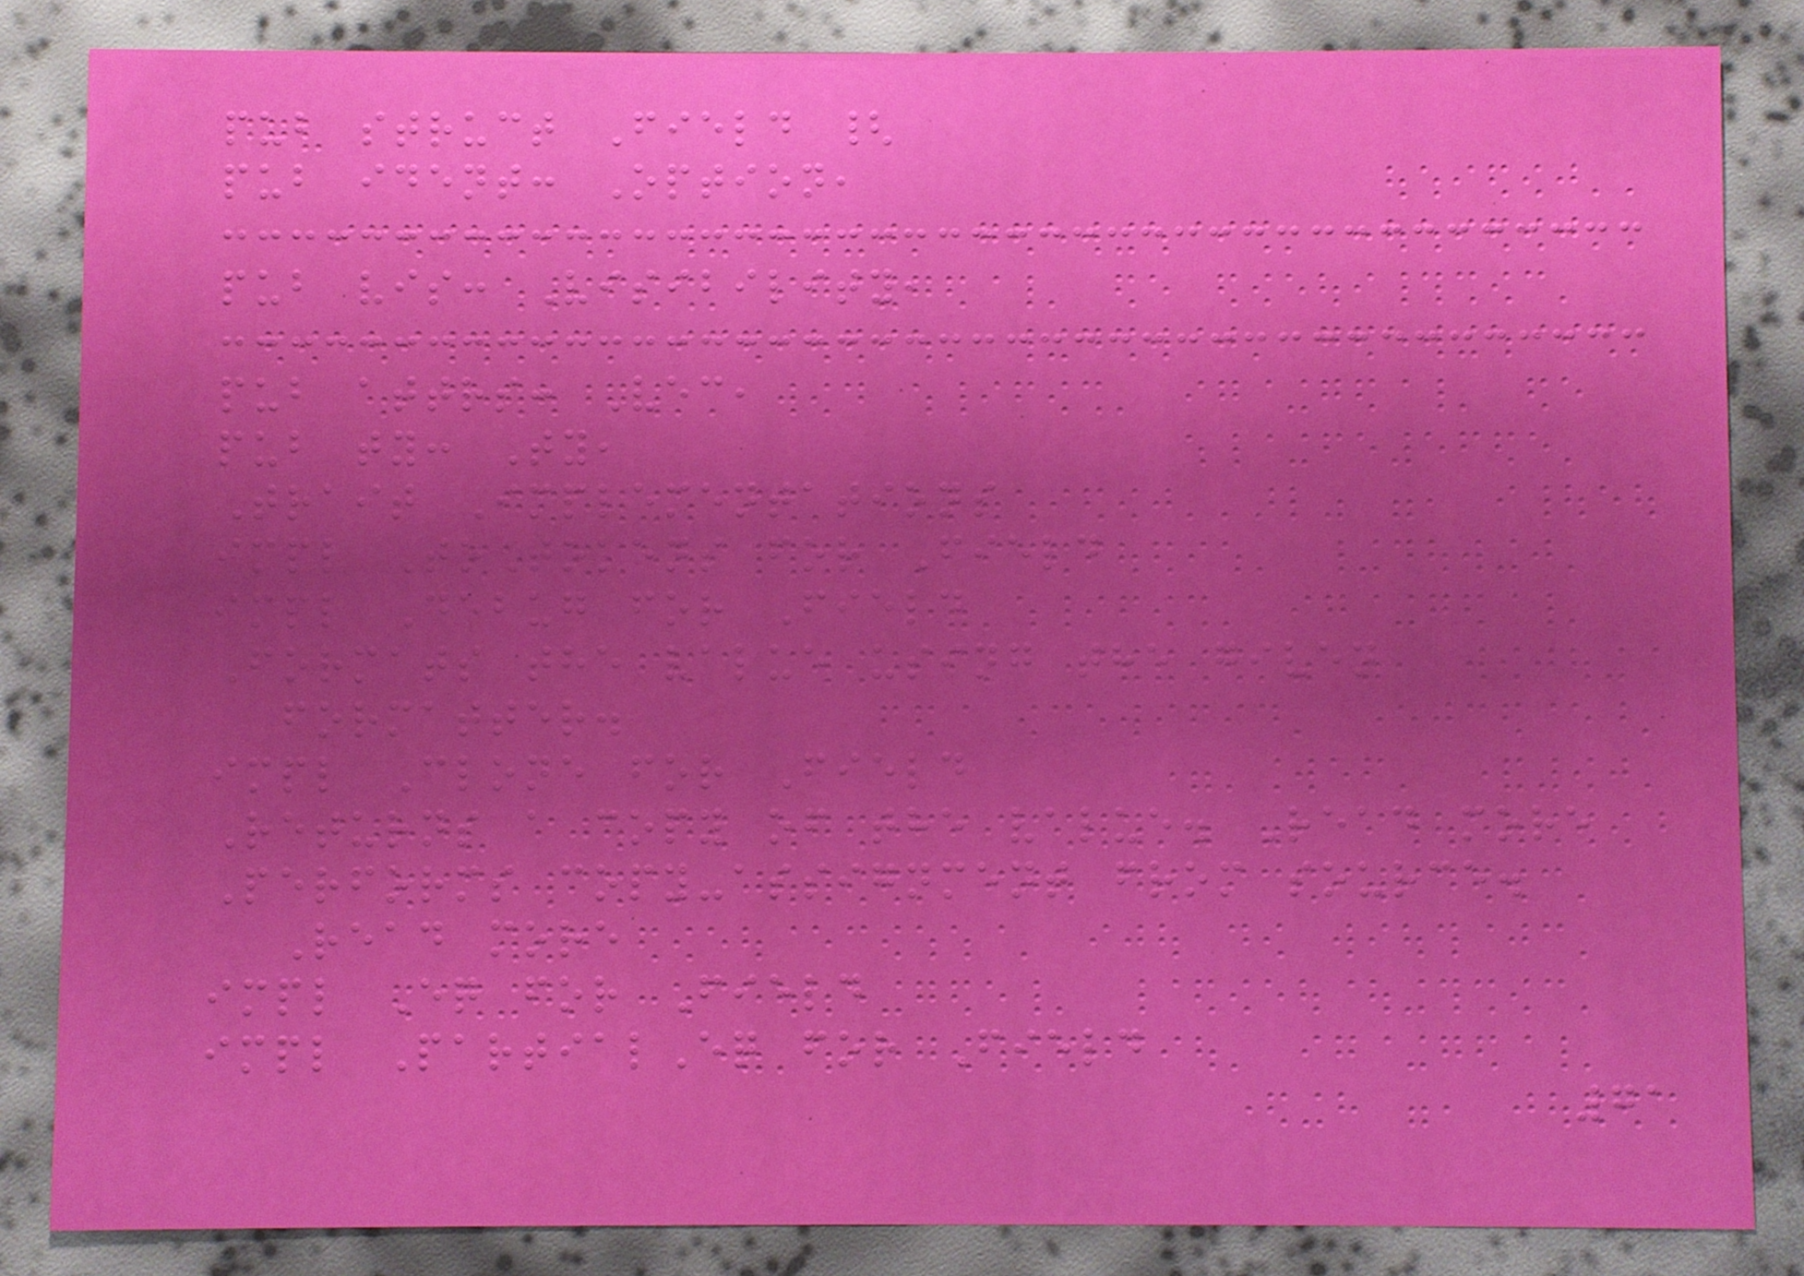pub struct Field {
pub ident: Option,
pub vis: Visibility,
pub attrs: Vec,
pub ty: Ty,
Trait Implementations
impl ToTokens for Field
impl Debug for Field
Formats the value using the given
formatter.
impl Clone for Field
Returns a copy of the value. Read more
Performs copy-assignment from source.
Read more
impl Eq for Field
impl PartialEq for Field
71
